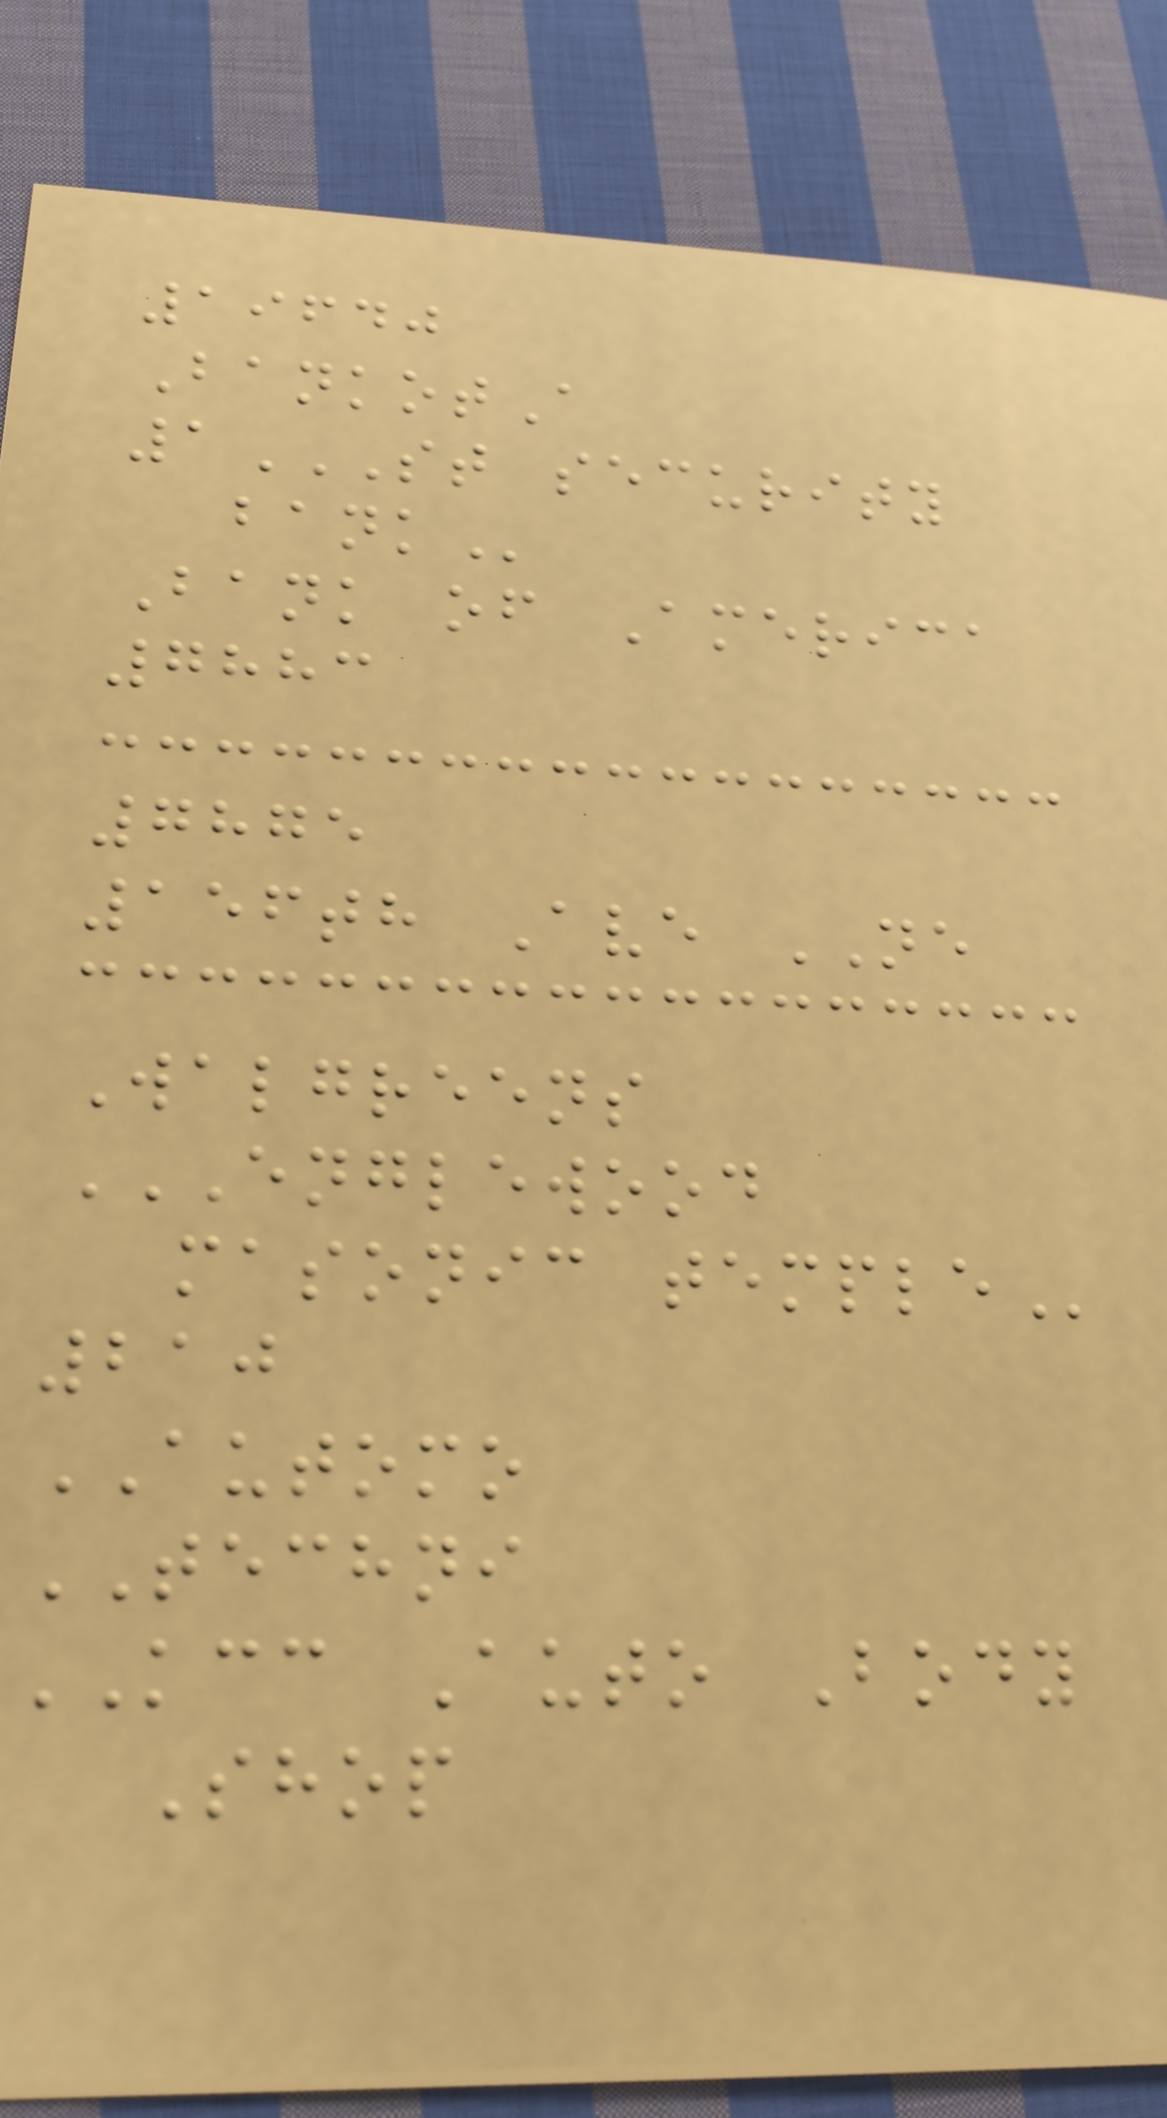19640
BankotA
1ST SECURITY
BANK
Bank of America
7883
7875
156th Ave NE
Walgreens
ENGLEWOOD
MASONIC TEMPLE
210
AUTOMO
TECHNI
KCC Auto Body
Shop
